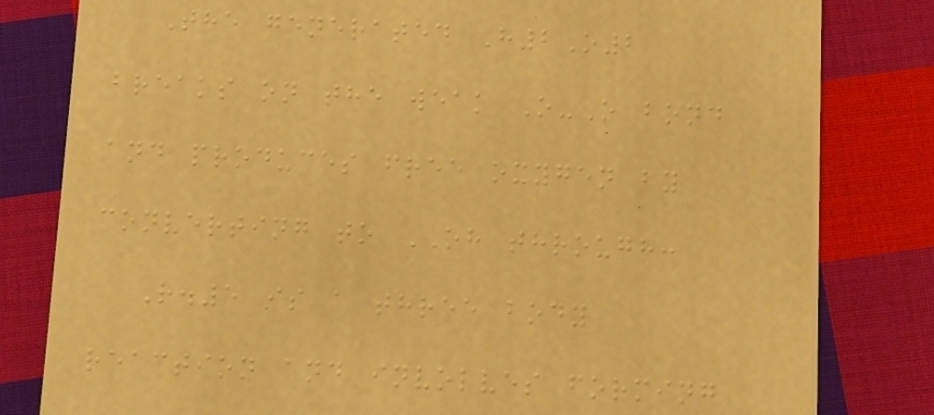The generated H2O2
breaks on the weak O-O bond
and produces free oxygen by
converting to OH through:
R.5 is a three body
reaction and involves forming
